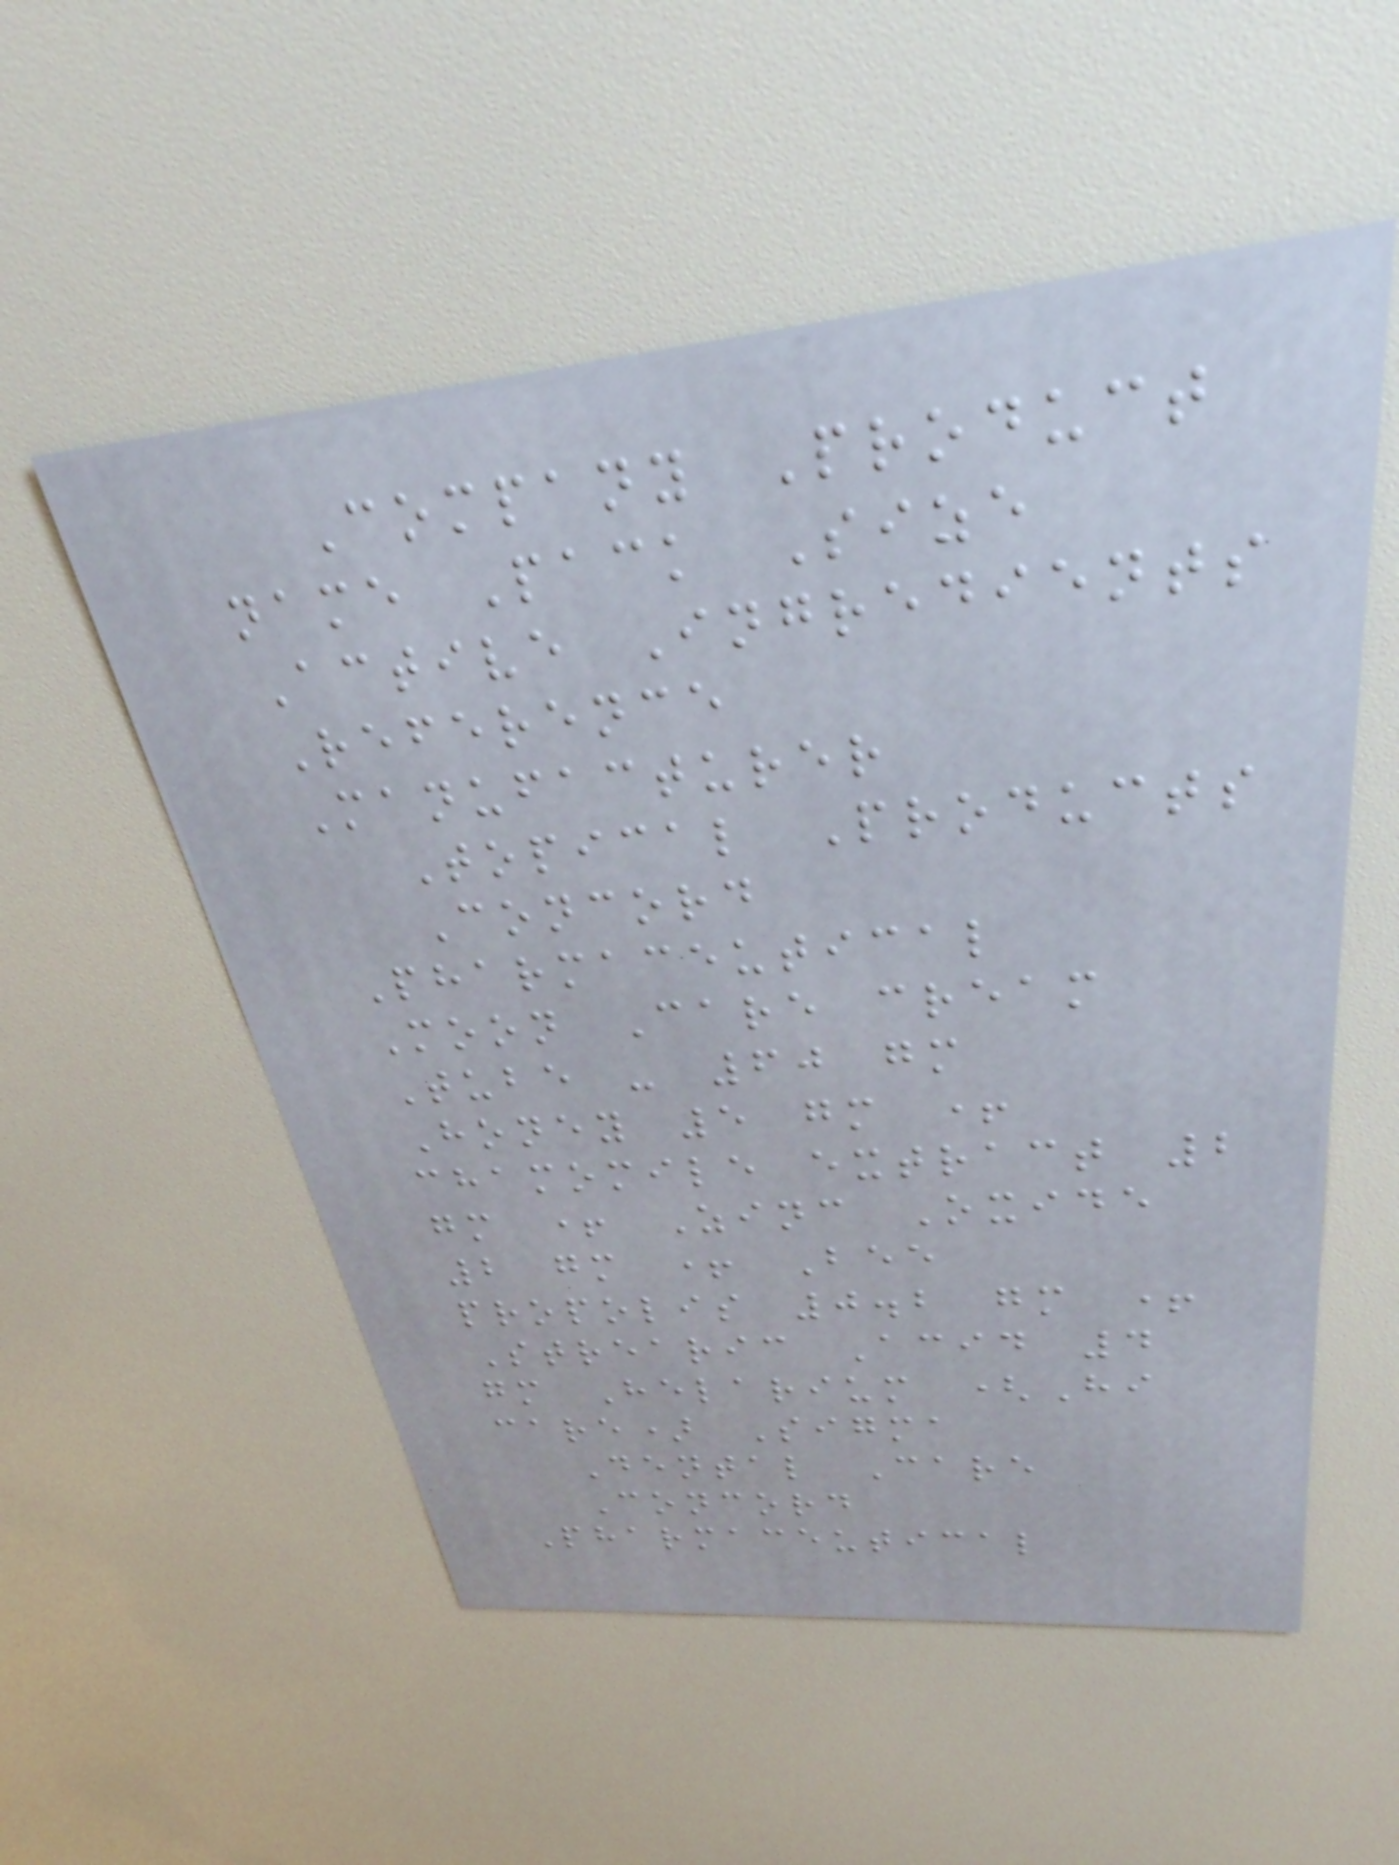Company Product
name Pack Size
Active Ingredients
Reference
Manufacturer
Topical Products
Concord
Pharmaceutical
Moon Care cream
Tube - 60 gm
Honey 5 gm +
chamomile extract 2
gm + Zinc Oxide
2 gm + Bee
propolis 0.2 gm +
Strearic Acid 4
gm Helarium (Hi
care) Sigma
Dental Care
Concord
Pharmaceutical
